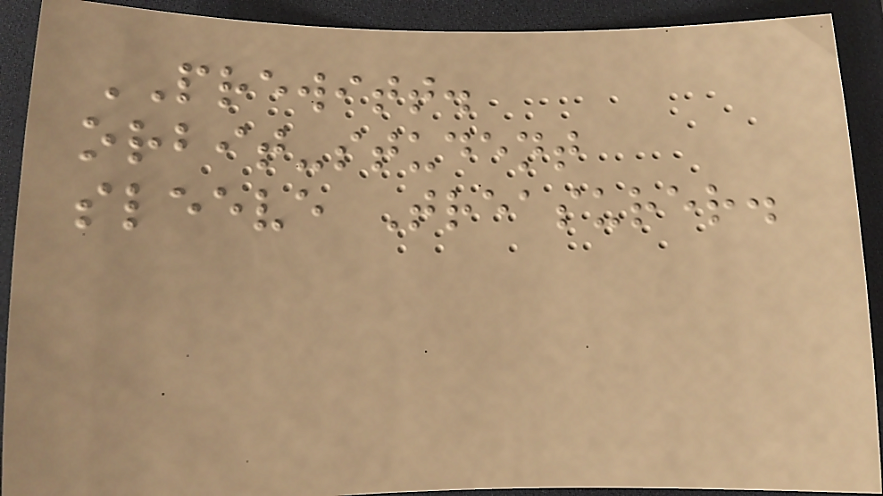PREWITT.
orbit-student
sleeve Treasurer.
